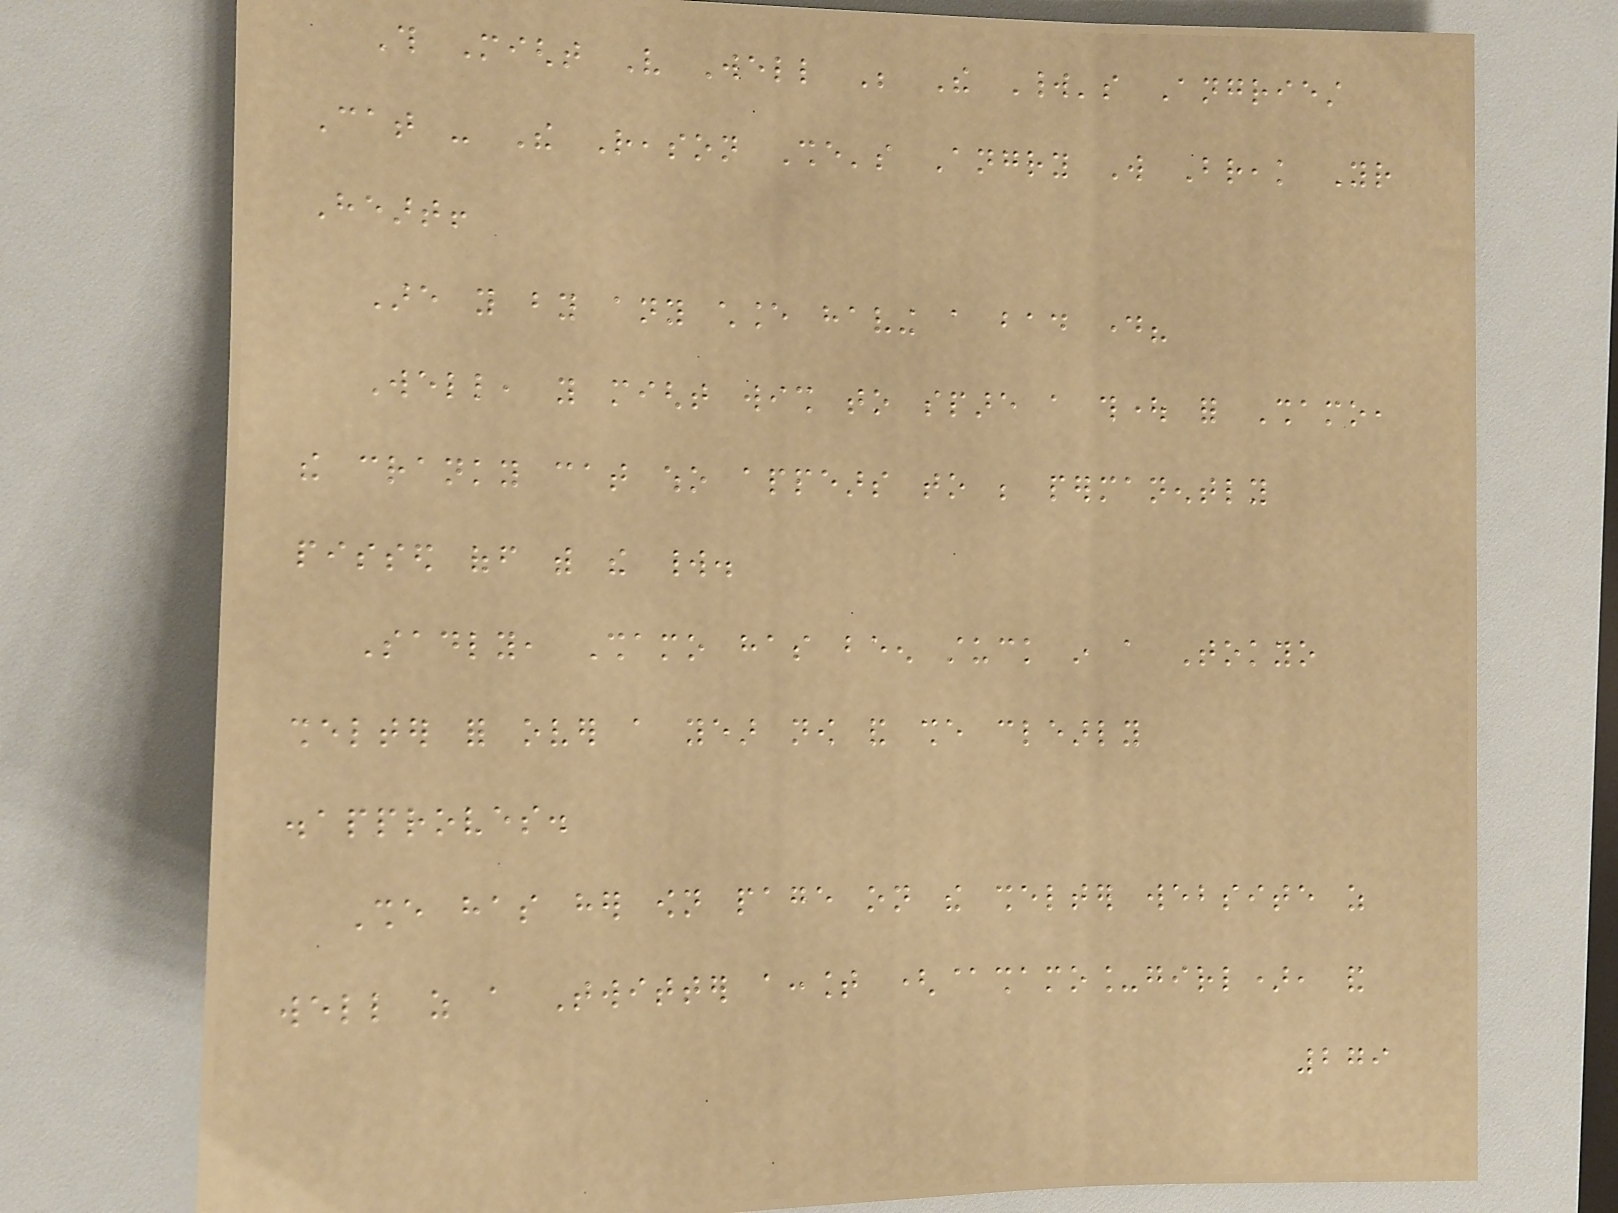This Might Very Well Be The World's Angriest
Cat - The Reason She's Angry Will Break Your
Heart!
Are you by any chance having a bad day?
Well, you might wish to spare a thought for Shamo,
the cranky cat who appears to be permanently
pissed off with the world.
Sadly, Shamo has been stuck in a Tokyo
shelter for over a year now and she clearly
disapproves.
She has her own page on the shelter website as
well as a Twitter account (@shamo_girl), and
279
